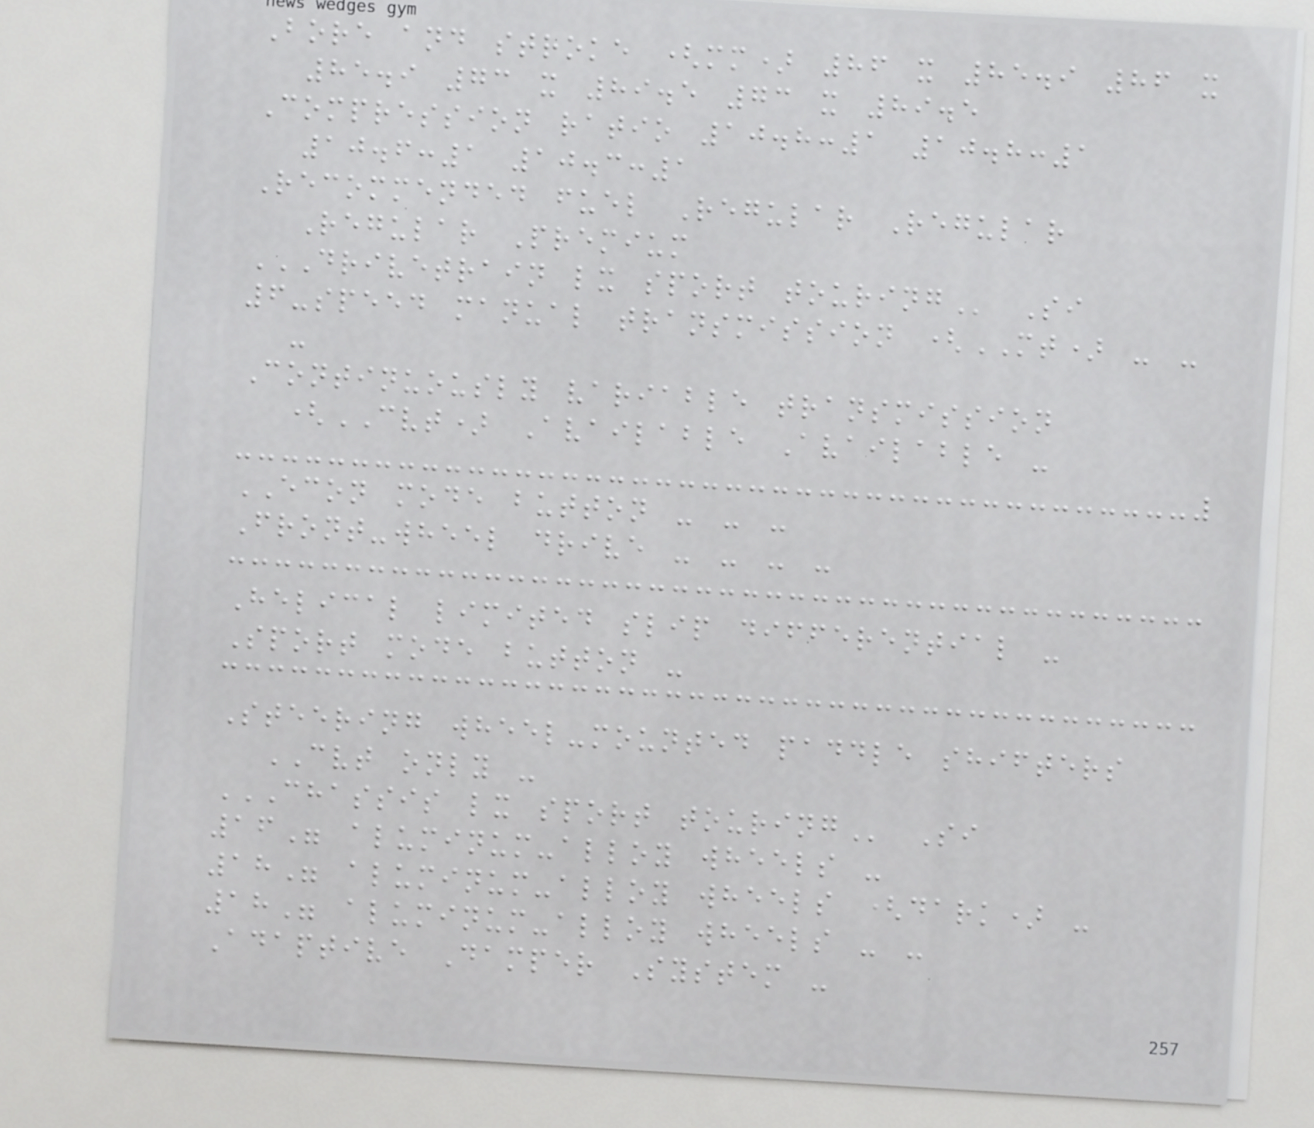Bore and stroke (mm) 86 x 85.9 86 x
85.9 73 x 89.5 73 x 89.5
Compression ratio 10.8:1 10.8:1
10.6:1 10.3:1
Recommended fuel Regular Regular
Regular Premium
DRIVETRAIN LX SPORT TOURING Si
6-speed manual transmission (MT) - -
-
Continuously variable transmission
(CVT) Available Available -
ECON mode button - - -
Front-wheel drive - - - -
Helical limited slip differential -
Sport mode button -
Steering wheel-mounted paddle shifters
CVT only -
CHASSIS LX SPORT TOURING Si
16" aluminum-alloy wheels -
18" aluminum-alloy wheels (dark) -
18" aluminum-alloy wheels - -
Adaptive Damper System -
